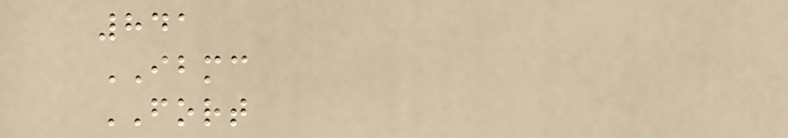841
IBMC
FORT
